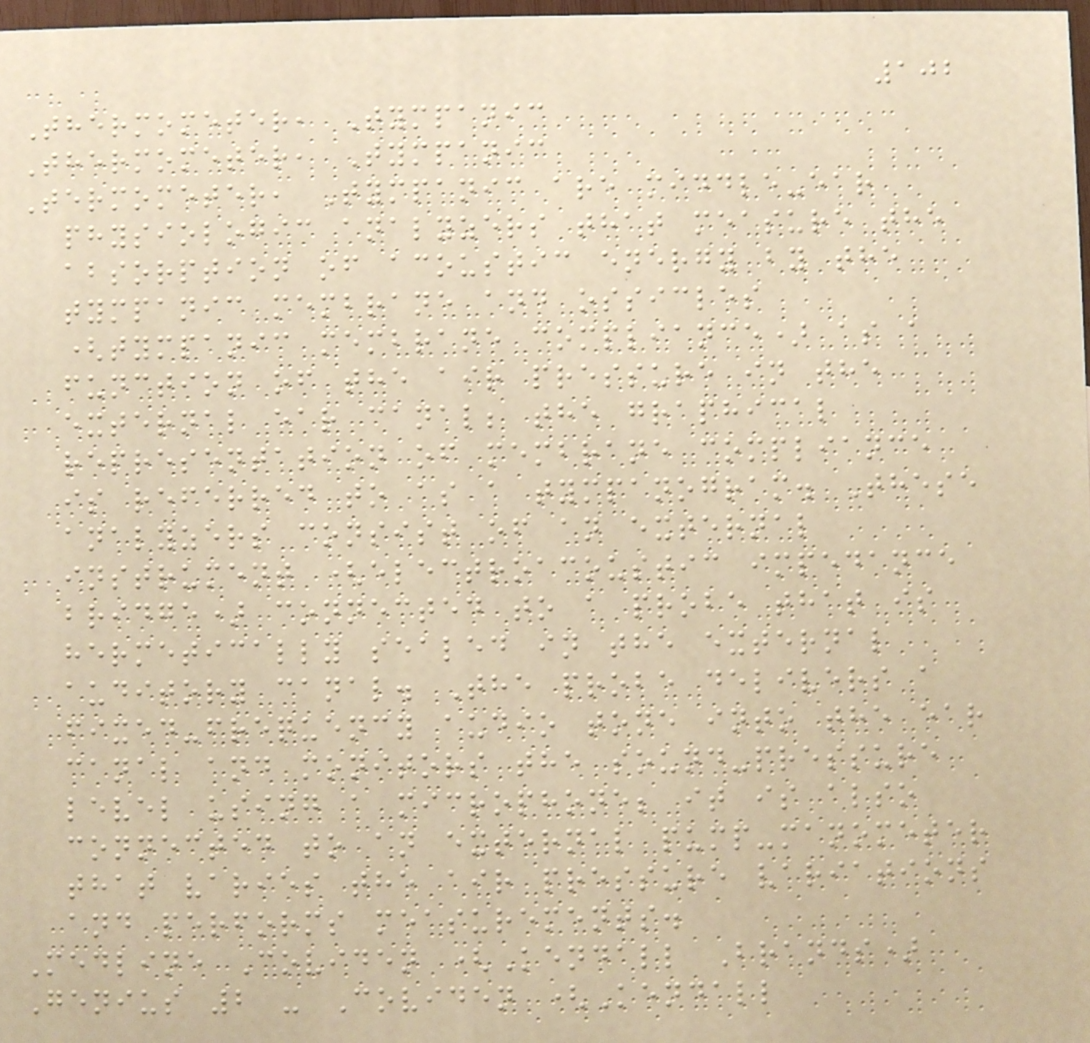102
Thermometer, Tympanic
Thermometer, Tympanic
Termometer, Tympanic are middle-ear
physiologic analyzers that measure the
absorption of acoustic energy by the
tympanic membrane and ossicles
(tympanic membrane compliance) as a
function of the air pressure in the
external ear canal; the graphical
representation of membrane compliance
is referred to as a tympanogram. These
analyzers consist of an external
instrument (electroacoustic impedance
bridge) connected to a probe that is
hermetically sealed in the external
auditory canal. The probe delivers a
fixed-frequency audio tone into the ear
canal and monitors the sound-pressure
level using a microphone; it is also
connected to an external pump-manometer
that varies the air pressure variations
and performs measurements.
Medline Coviden (Kendall Brands)
Genius 2 - Coviden (Kendall
